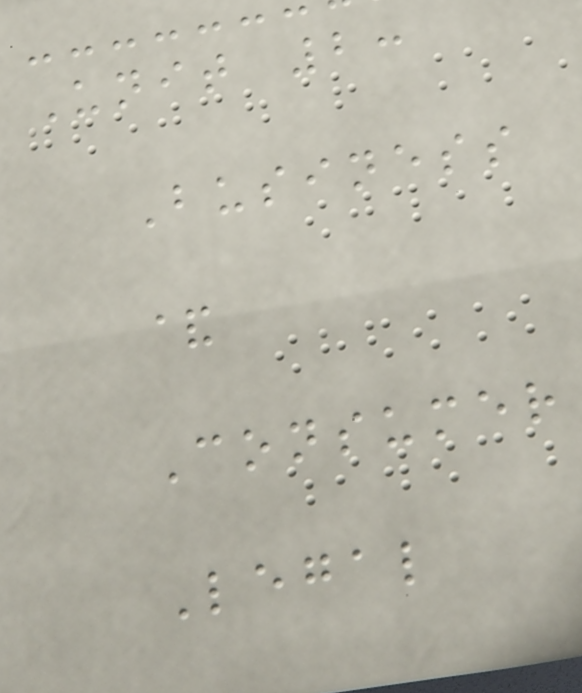Unit 2:
Business
&
Consumer
Legal
